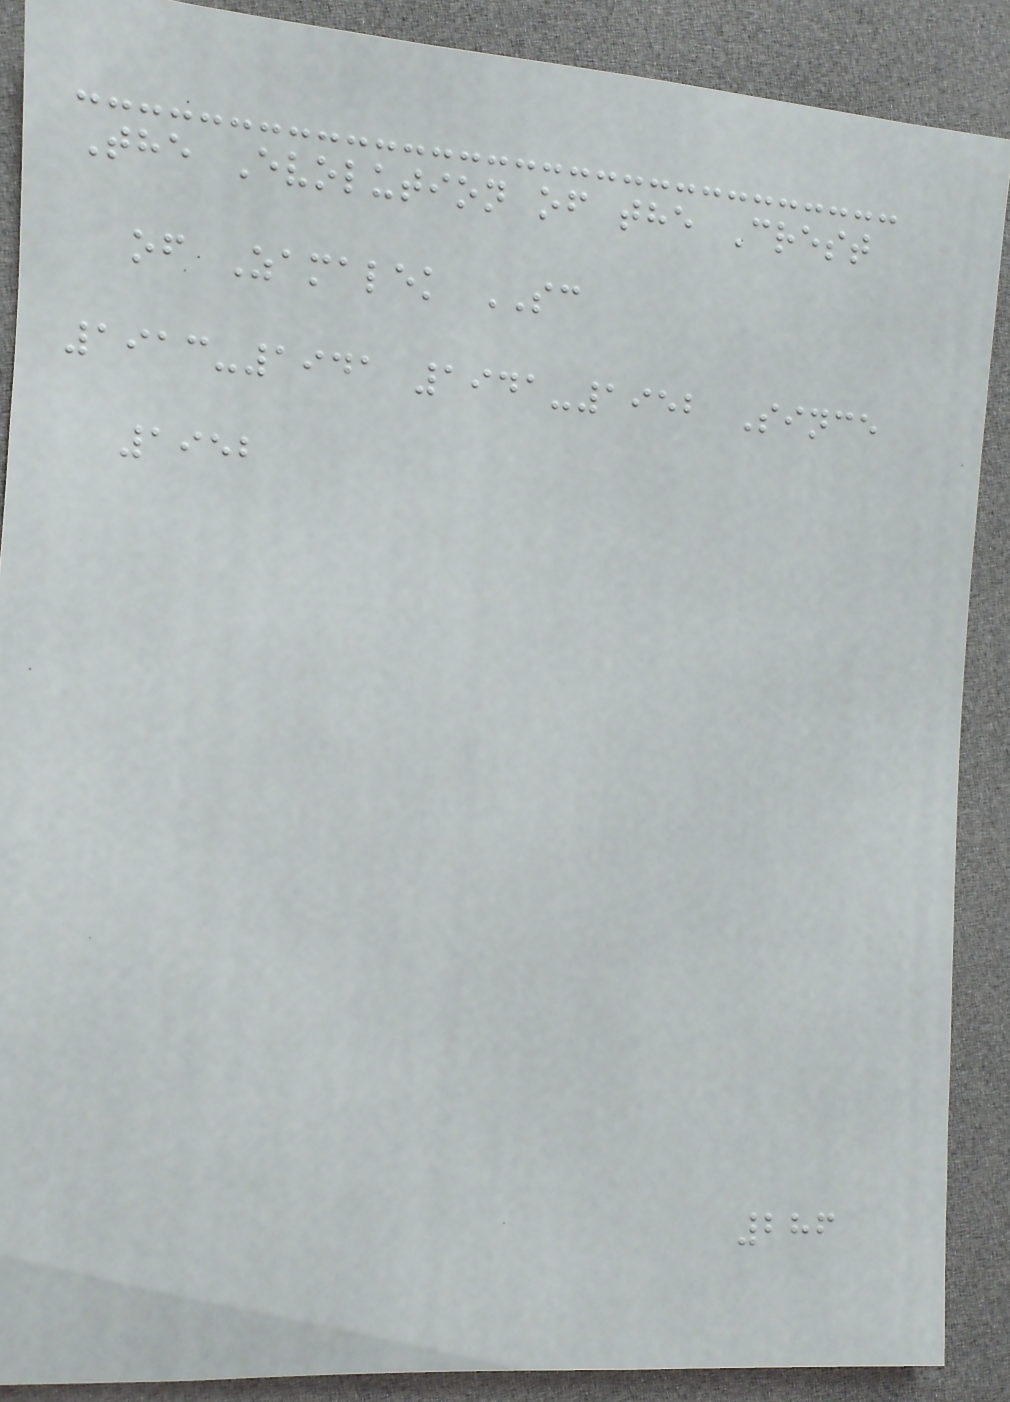The Evolution of the Crest
of Zamalek SC
1913-1941 1941-1952 Since
1952
286
